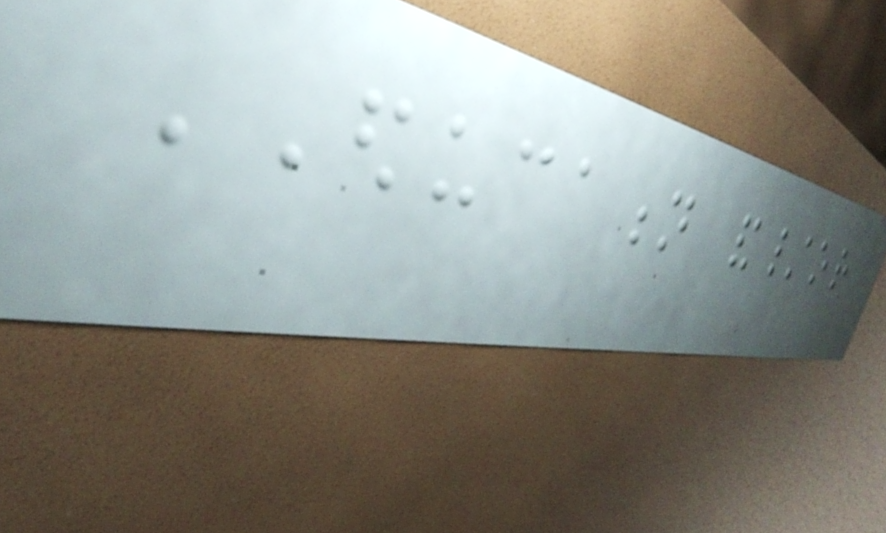EDUCATION and/or
